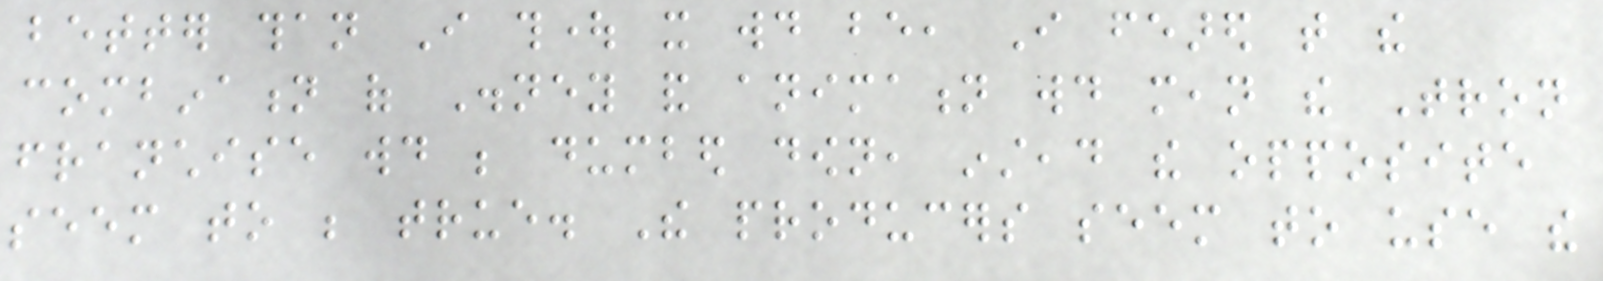better than I thought it would be, I feared that the
combination of Disney and animation would mean the Tron
franchise would be dumbed down, instead the opposite
seem to be true. The producers seem to use the
